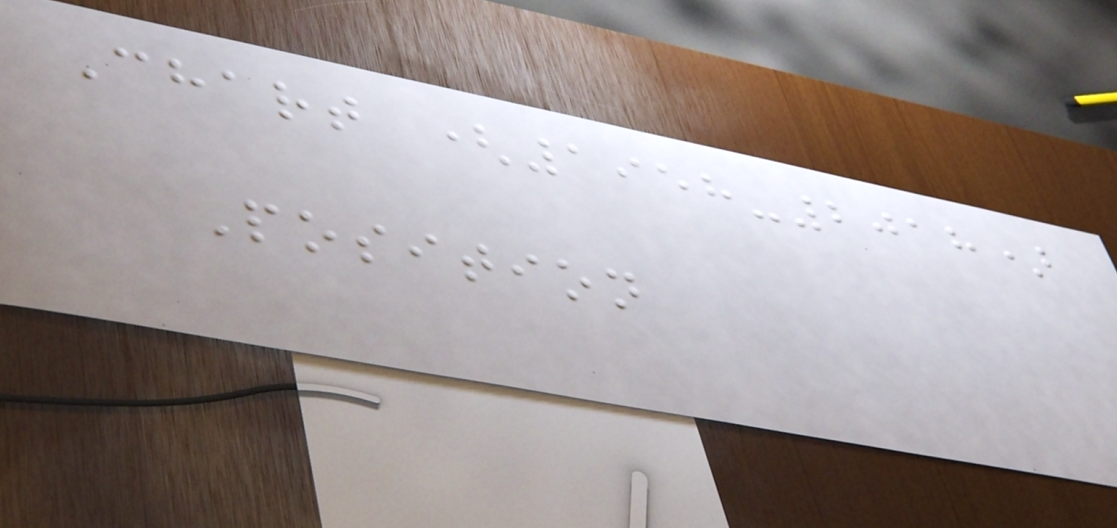Chart (1958-2018)
Position
